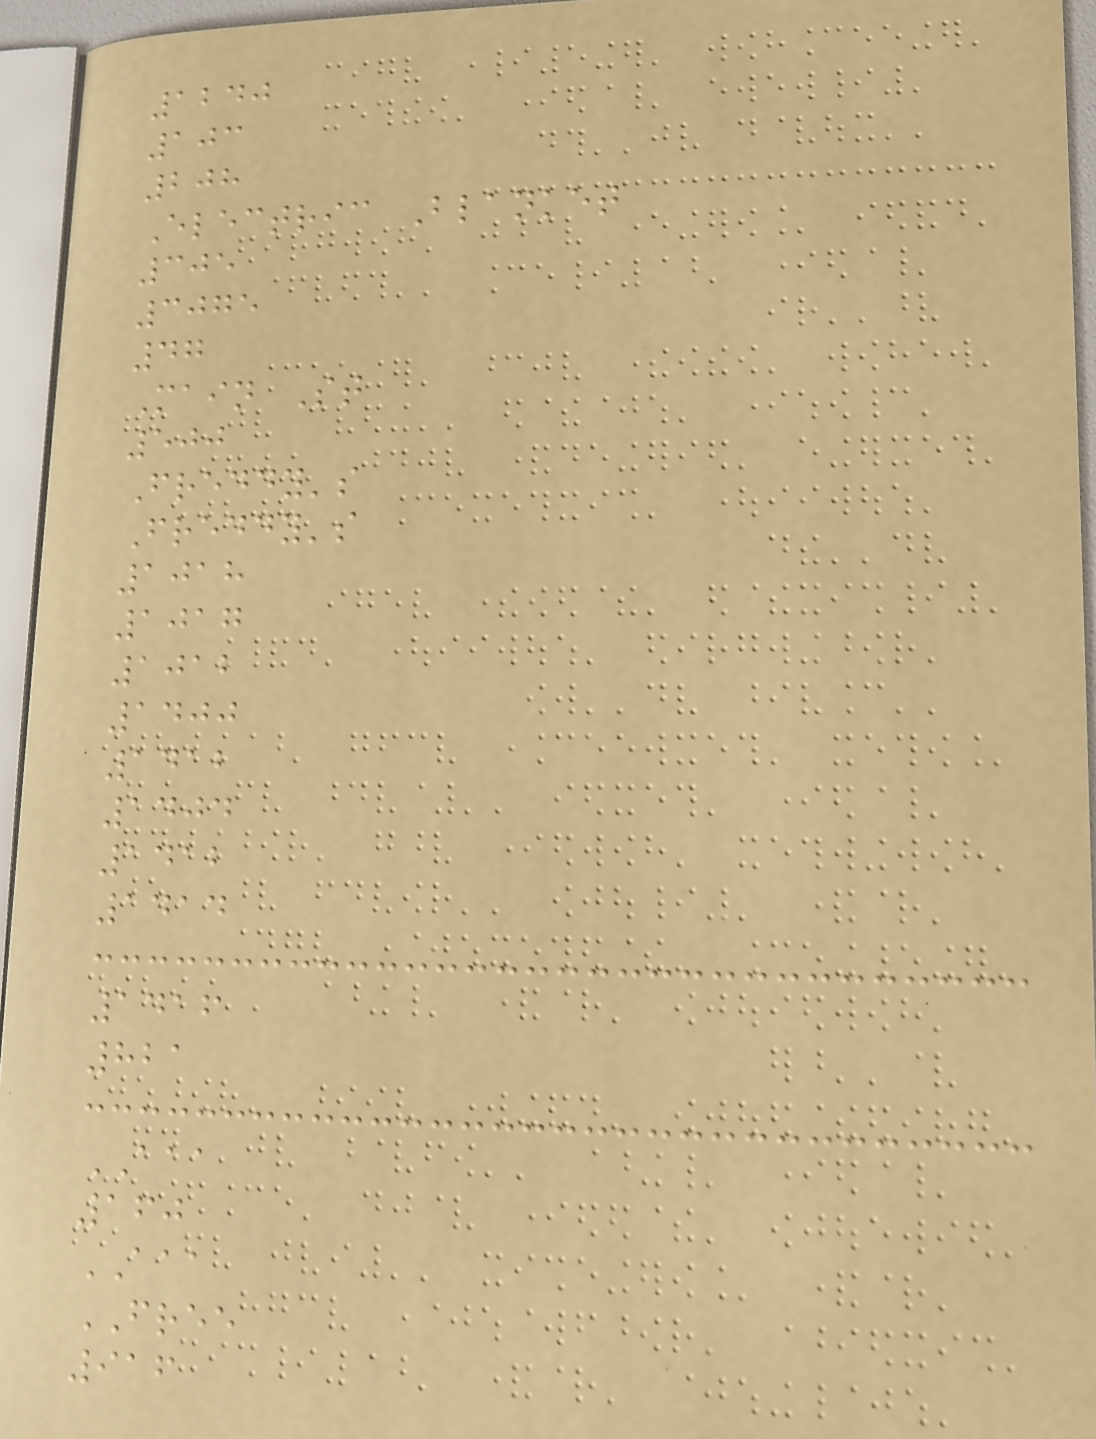1240
103
208
Electric Blanket
305
3075
47
Main St
500
Freddy's
Freddy's
1018
1017
1012
1400
1412
1404
1412
1414
1416
821
AAA
160
AAA
FREE
916
